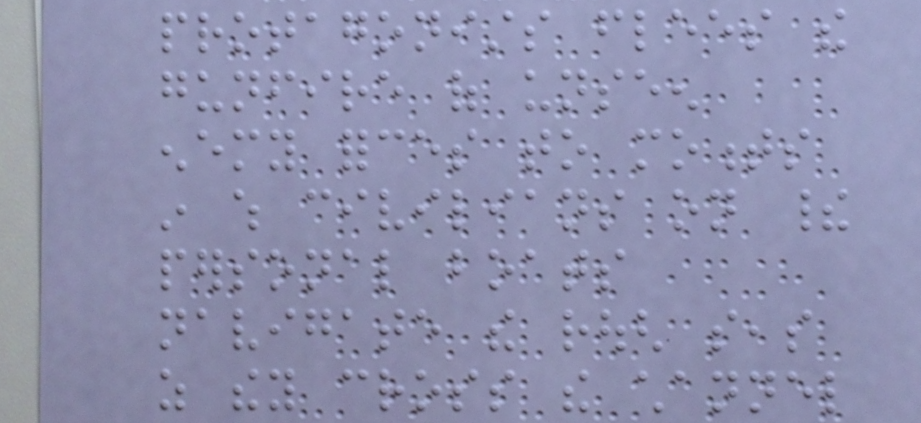protagonists flees the
gunfire of unseen
enemy forces to moments
in which civilians on their
personal boats
navigate the rough seas
as they cross the channel
